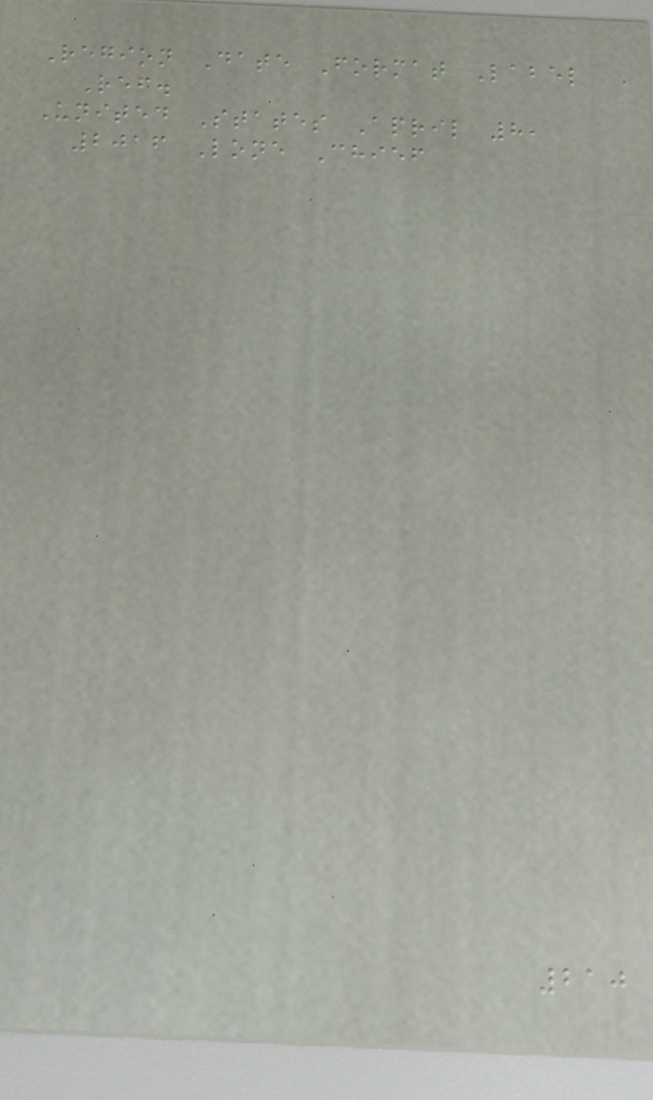Region Date Format Label
Ref.
United States April 8,
2016 Lone Chief
210
